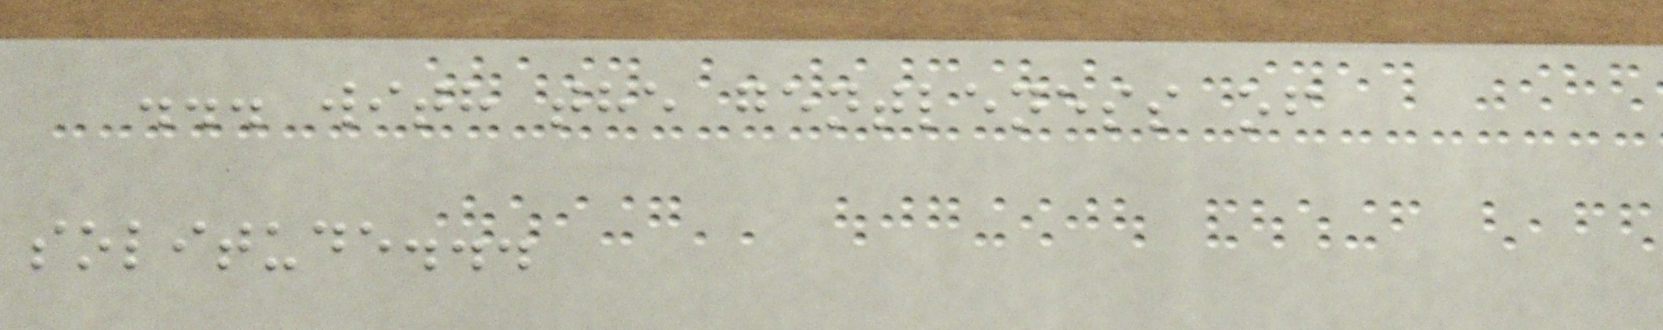... with the gentleness of
solitude...
